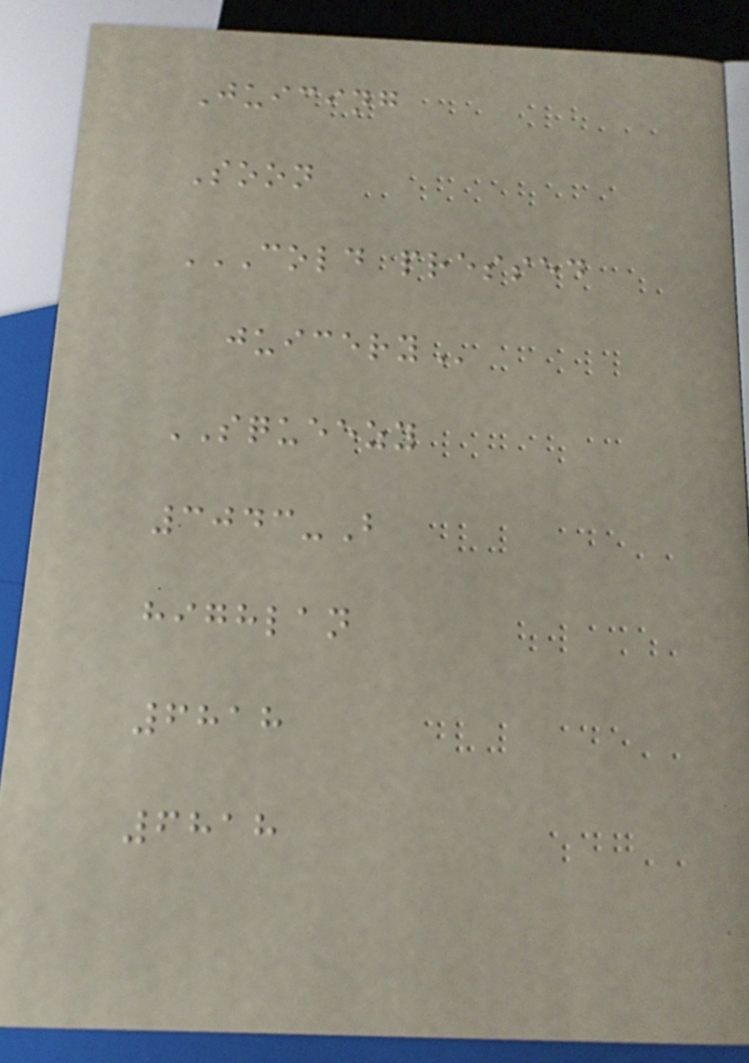Juicing
Soon
COLD PRESSED
JUICERY
SQUEEZY
3043-B
highlan
6818
6818
